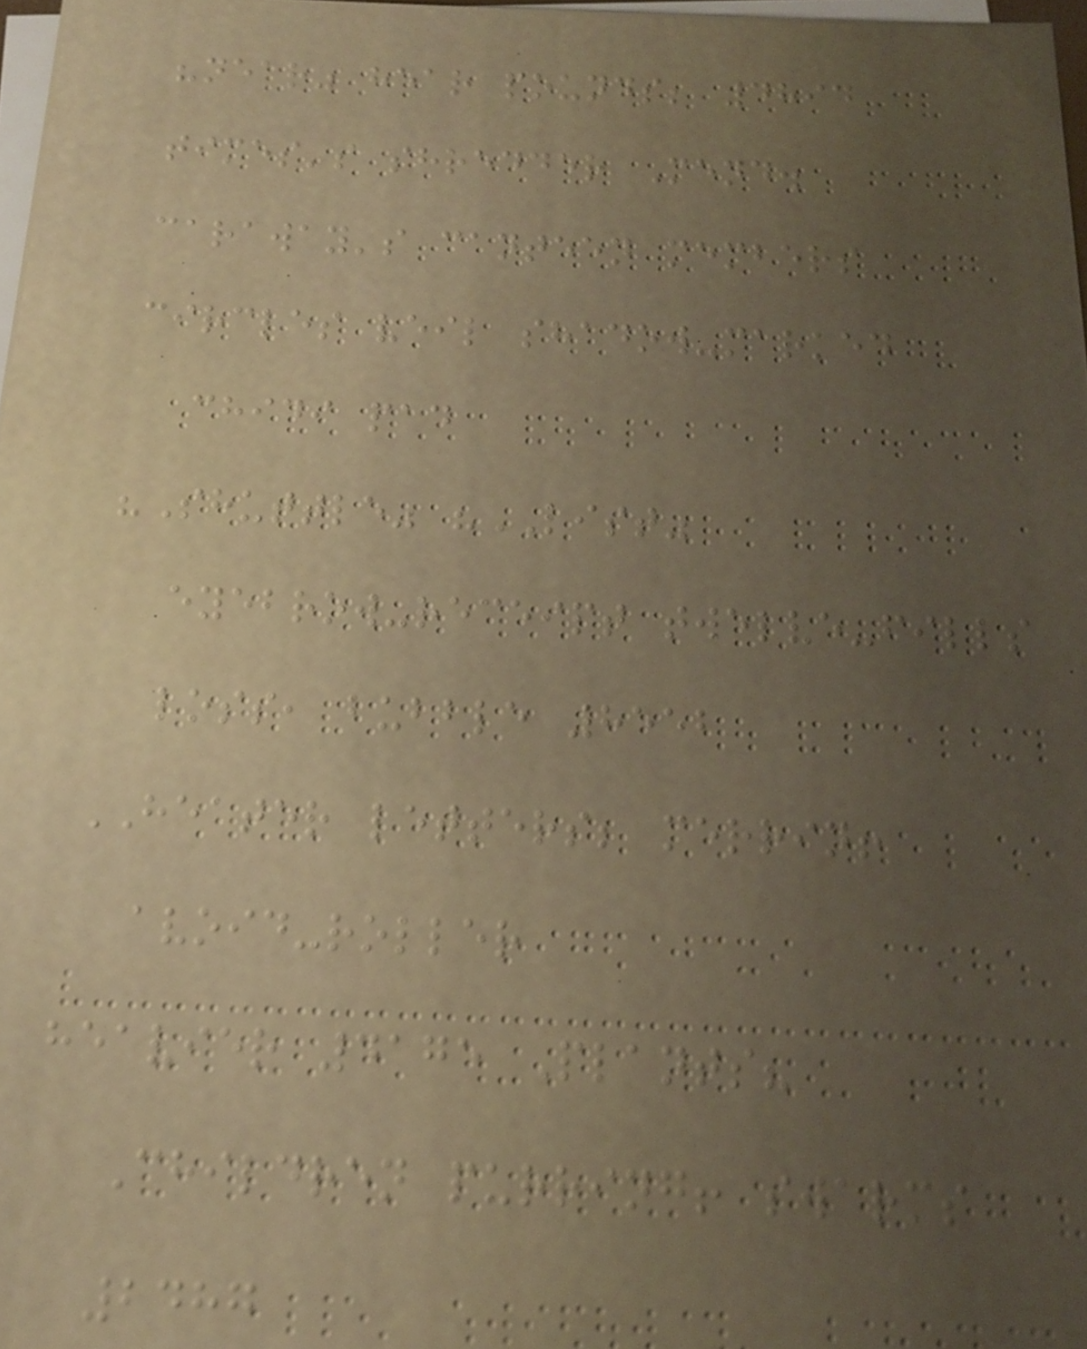"near" hear pounds; 4894
times's shredder Mend.
caraway's canteen members
circles veil shadow-marked
chidi pad
"Shuttle" "LIST"
eyebrow-receipt twelve-fills
loss, bubble 8552
HEATER letters; merrin!
avoid-roller
heavier 4175 Plants?
Children purring! swarms
2487
